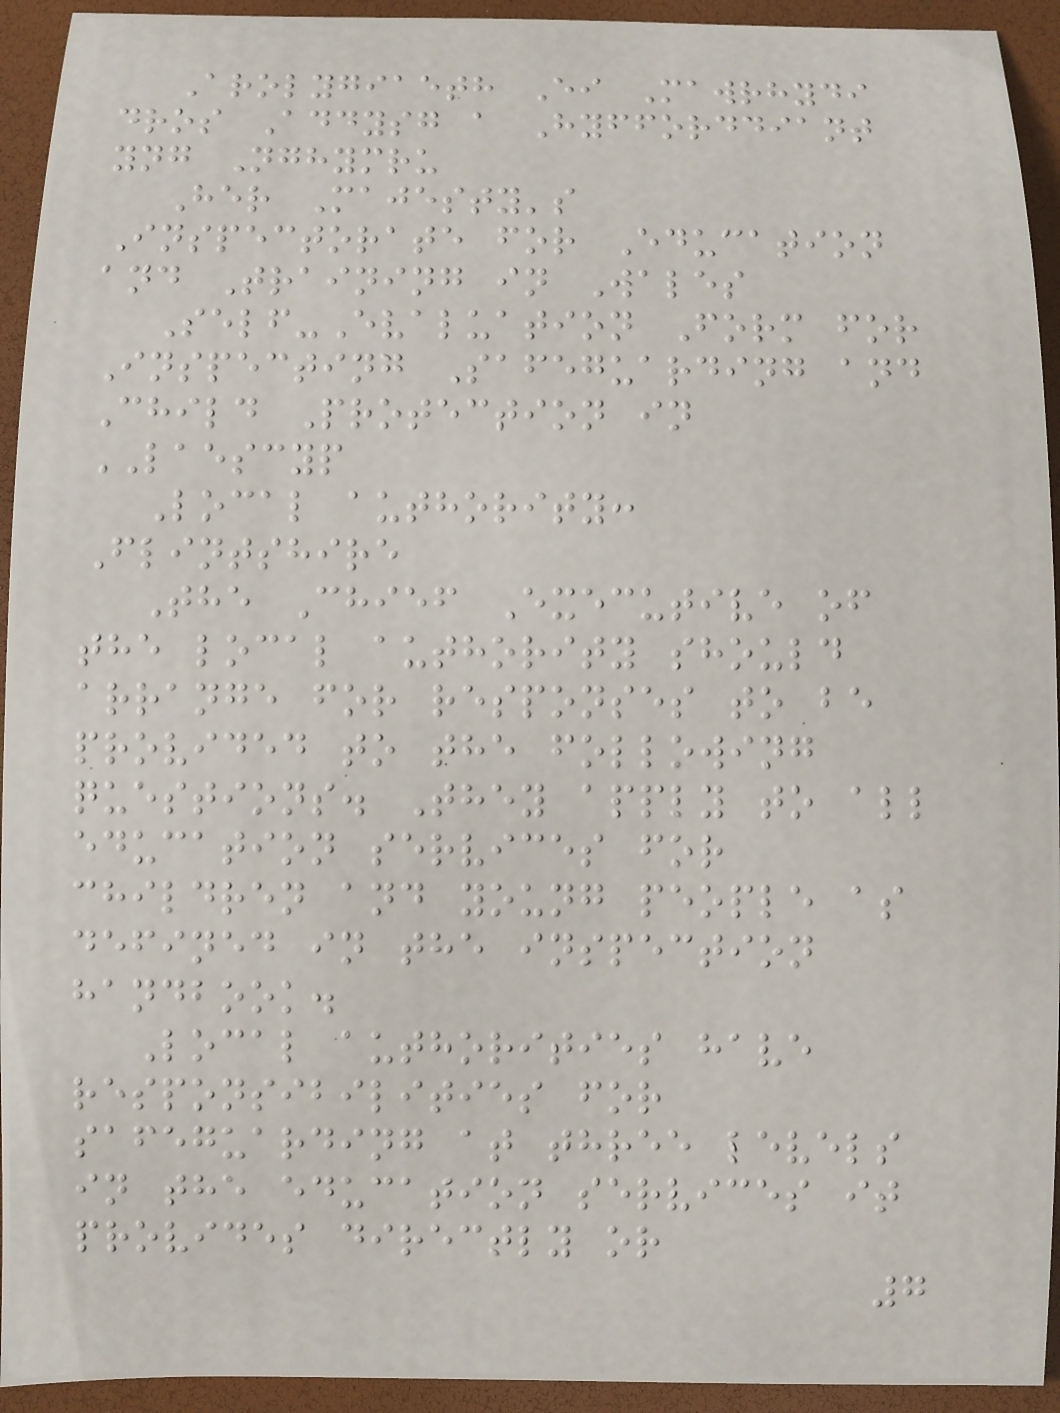Arolygiaeth Ei Mawrhydi
dros Addysg a Hyfforddiant
yng Nghymru
Her Majesty's
Inspectorate for Education
and Training in Wales
Self-Evaluation Form for
Inspecting Safeguarding and
Child Protection in
LAESCYP
Local authority:
Flintshire
The Chief Executive of
the local authority should
arrange for responses to be
provided to the following
questions. They apply to all
education services for
children and young people as
defined in the inspection
handbook.
Local authorities have
responsibilities for
safeguarding at three levels
in the education services it
provides directly or
7
